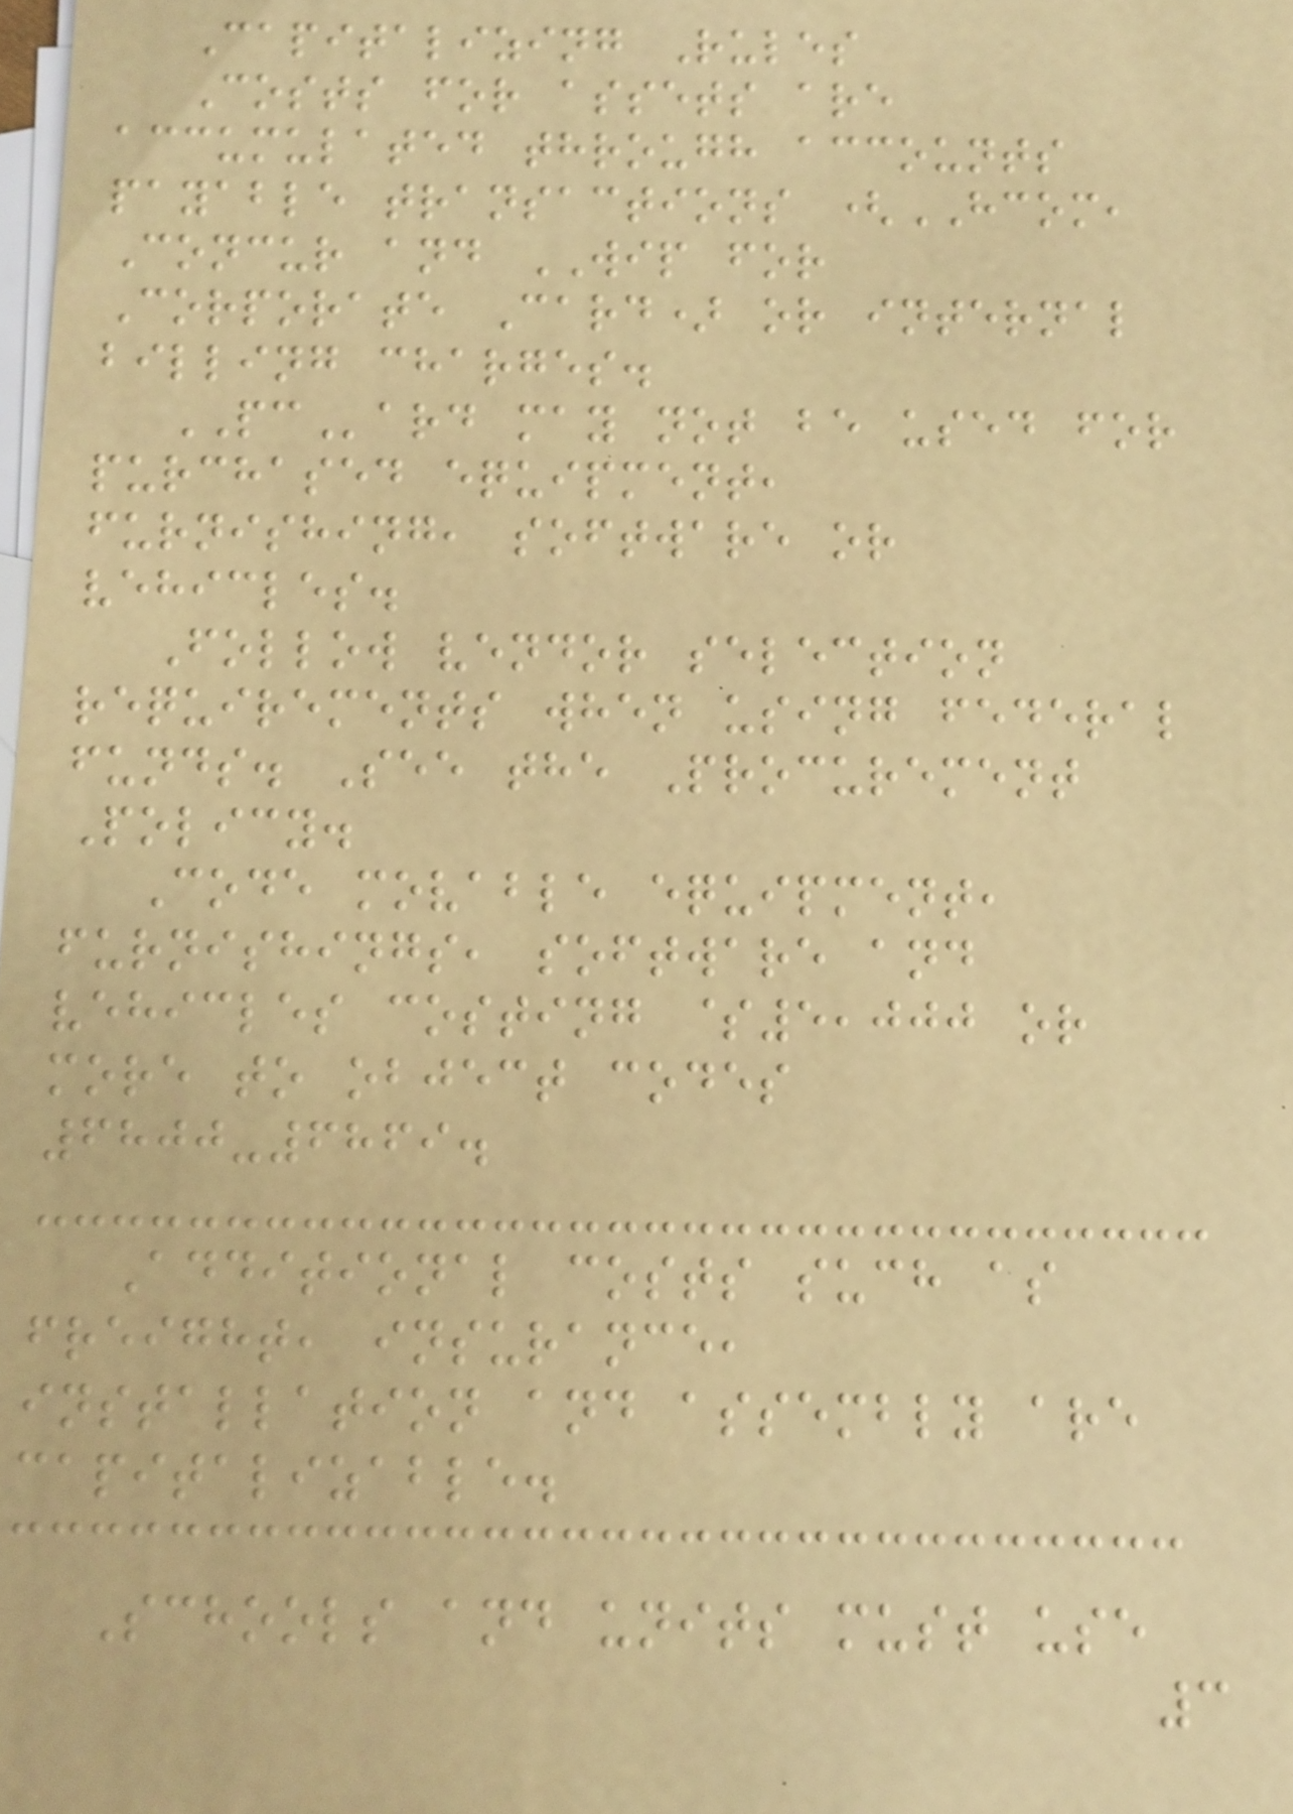Capitalizing Rules
Costs for assets are
accumulated through accounts
payable transactions (HCOM,
Concur and WIP for
Corporate Card) or internal
billing charges.
PCard may not be used for
purchased equipment,
furnishing, software or
vehicles.
Follow vendor selection
requirements when using federal
funds. See the Procurement
Policy.
Code movable equipment,
furnishings, software and
vehicles costing $5,000 or
more to object codes
6800-6869.
Additional costs such as
freight, insurance,
installation and assembly are
capitalizable.
Schools and units must use
3
